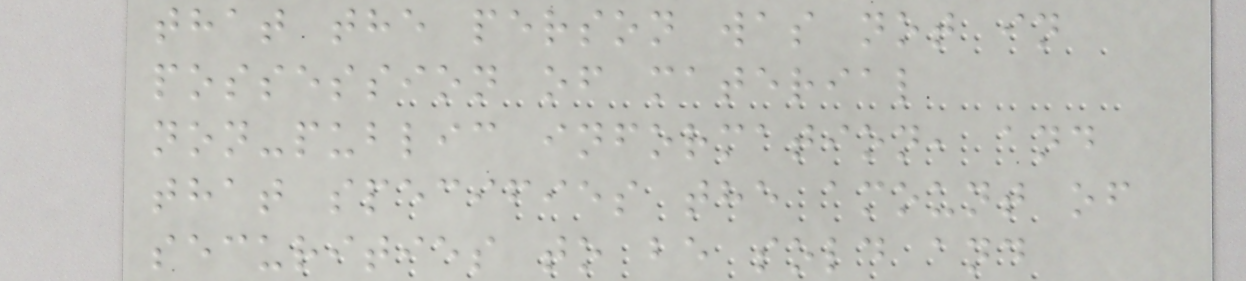that the person was not in
possession of material
non-public information, and
that specifies the amount of
securities to be sold and
